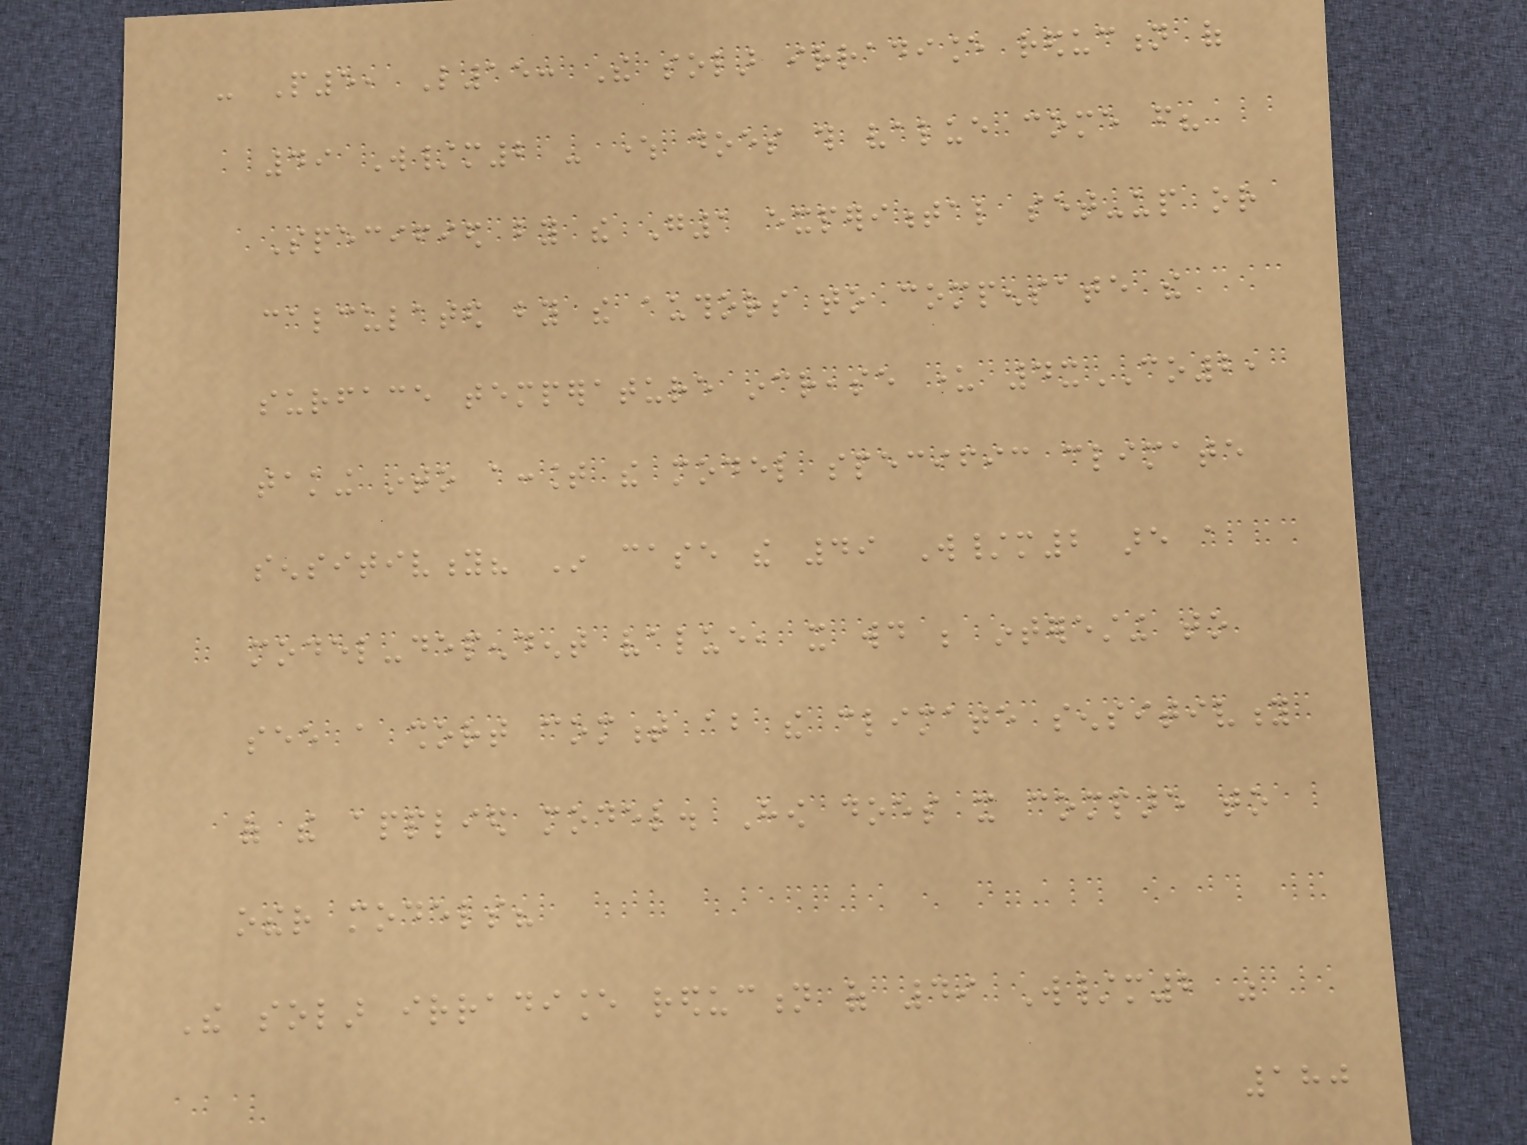- P5, L15: The solar irradiance reduction of
49 W/m2 - where does this value come from?
Specified by the G1 experimental set-up or
calculated by the authors to compensate the
surface temperature increase under 4xCO2,
taking into account the model specific climate
sensitivity? In case the 49 W/m2 are a
model-dependent value, it would be interesting to
see a short comment about the climate sensitivity
of the applied model. How does it compare to
other models?
The solar irradiance reduction of 49 W/m2 was
180
